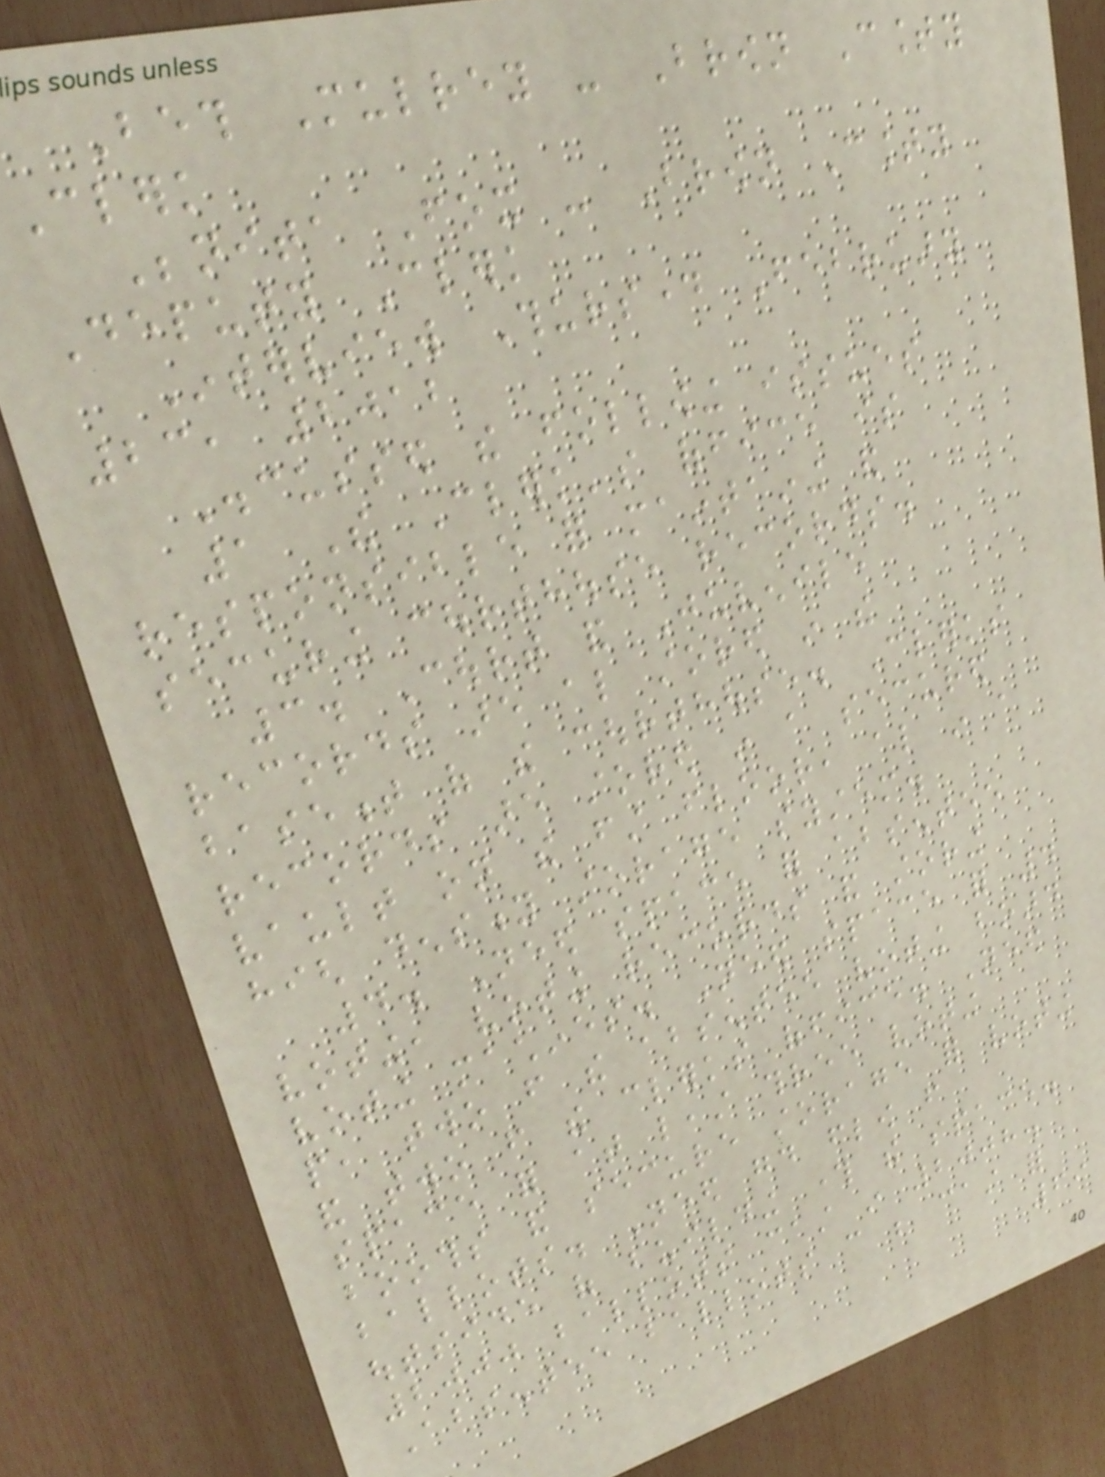Beth Mulrey - Brown County
Clerk
Benita Fox - Brown County
Deputy Clerk
Interview Thursday February
23, 2012
Discussed the following issues
1 The Clerk's office is
responsible for maintaining and
securing courthouse records.
3. Court and Juvenile
records are also stored in the
basement of the courthouse. Clerks
records are stored in a secured
vault on the first floor, also in a
high density storage system.
4. Need space for absentee
voting, voting records and storing
voting machines. Need space for 4
people, two from the absentee voting board
and two from the clerks office. Need
space for at least three voting
booths and secure storage for voting
ballots. Need good flow from
outside of building through the space.
2000 ballots cast in 2008.
Absentee ballots can be cast for
69
